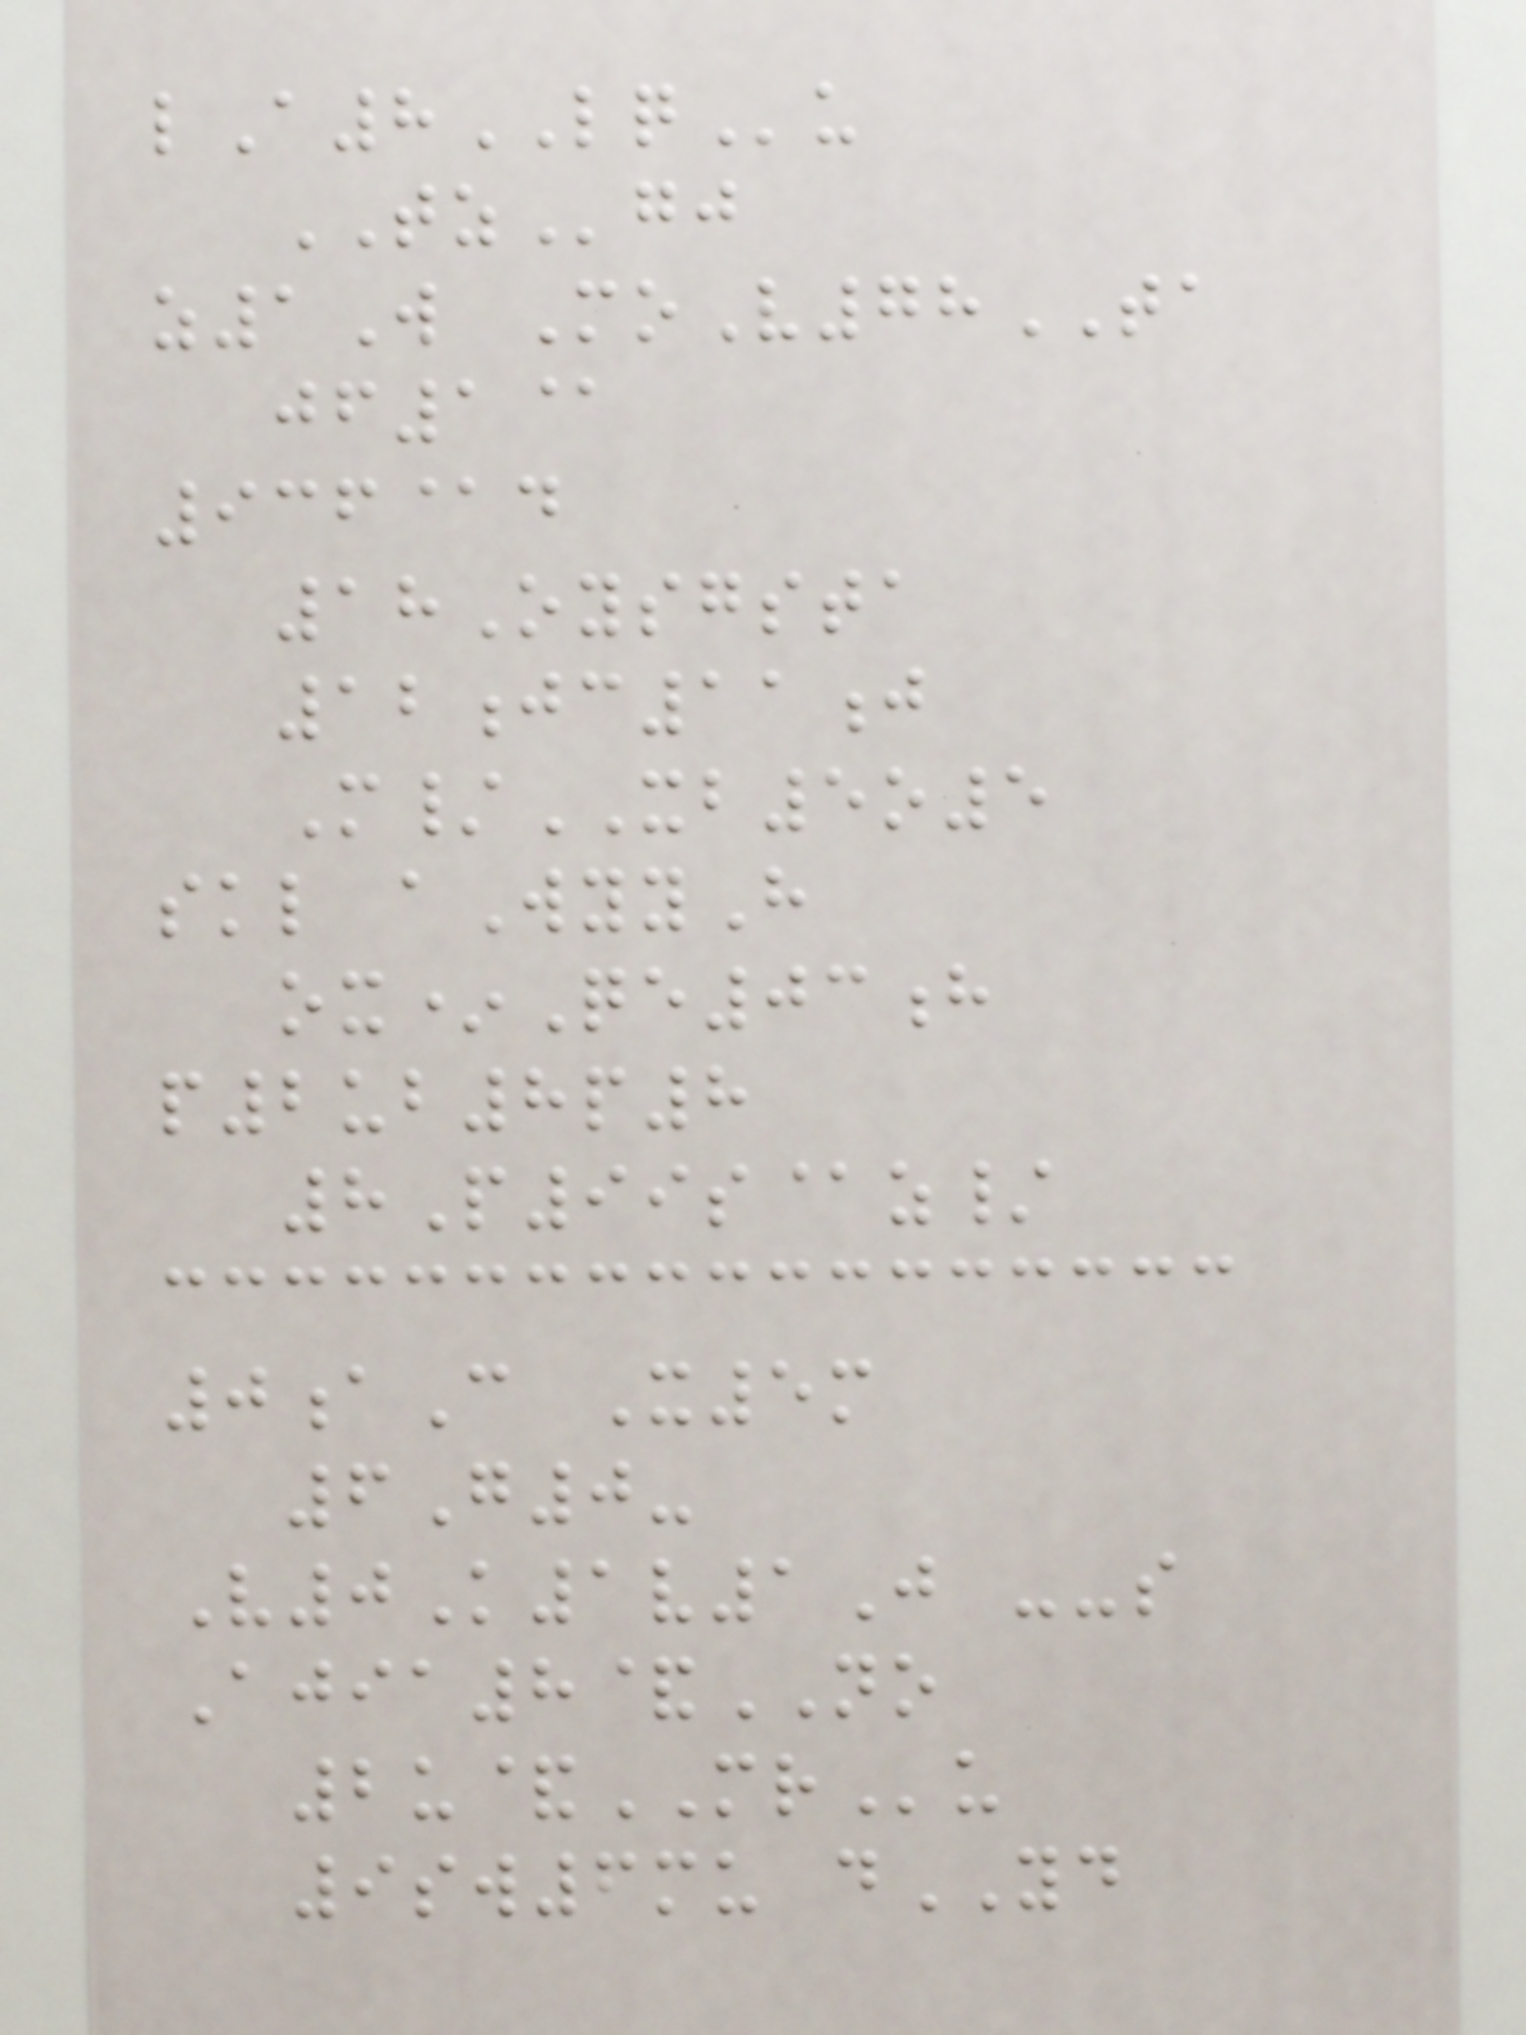lA8LQu
TZgj
z1W MoV78TA
jf1@
936@d
18Oysgsta
12jc11j
M/XB5o5
skl aWyyH
ox*Qe03h
p2ub8p8
8P99s@z/
0aC X5m
6G0-
V0K1v1J --s
Ajia8&NO
2u&MRu
9sw6mu dYD
